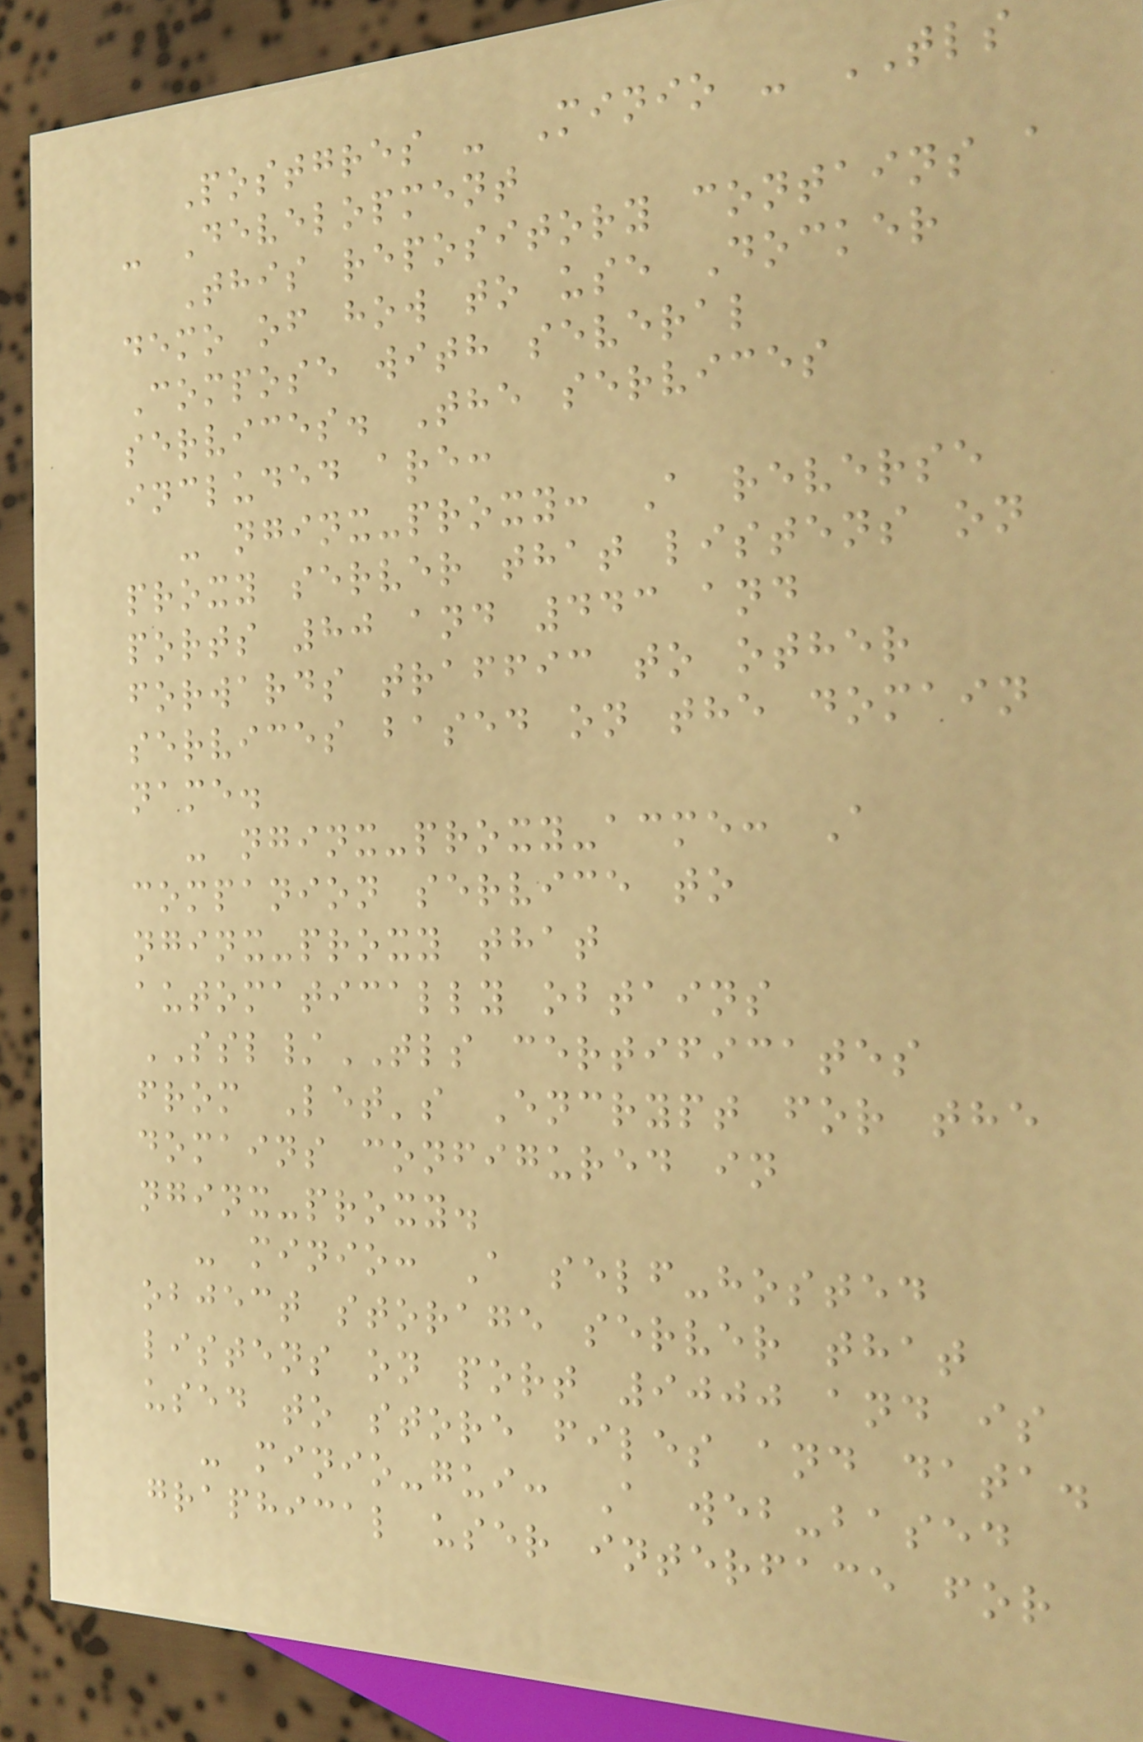Postgres - Minio - TLS
- Development
This repository contains a
demo of how to use Docker
Compose with several
services. The services
included are:
- nginx-proxy: A reverse
proxy server that listens on
ports 80 and 443 and
forwards traffic to other
services based on the domain
name.
- nginx-proxy-acme: A
companion service to
nginx-proxy that
automatically obtains
SSL/TLS certificates
from Let's Encrypt for the
domains configured in
nginx-proxy.
- minio: A self-hosted
object storage server that
listens on port 9000 and is
used to store files and data.
- minio-gui: A web-based
graphical user interface for
